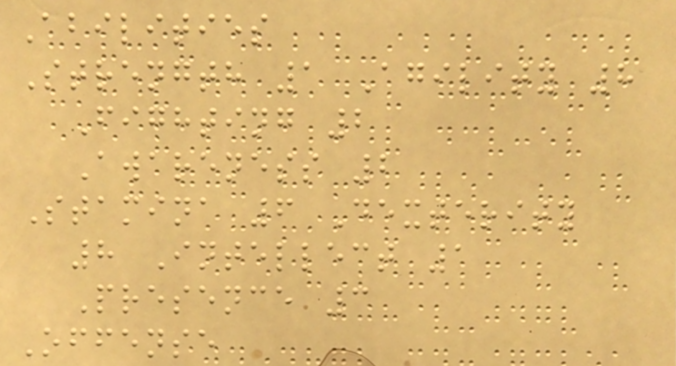Abilities
Strength 1 Agility 8
Fighting 2
Awareness 2
Stamina 6 Dexterity
8 Intellect 1
Presence 3
Offense
